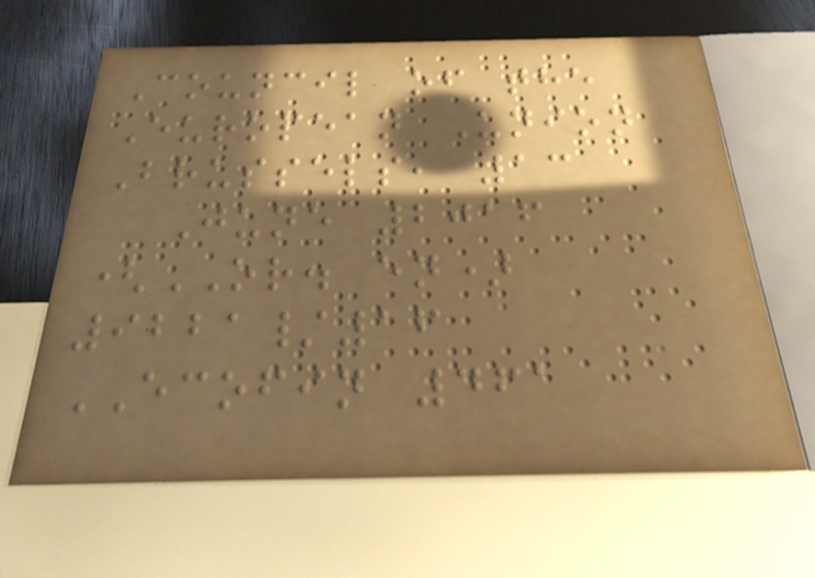Council of the
European Union
Brussels, 13
June 2016
(OR. en)
9221/16
ECOFIN 461
